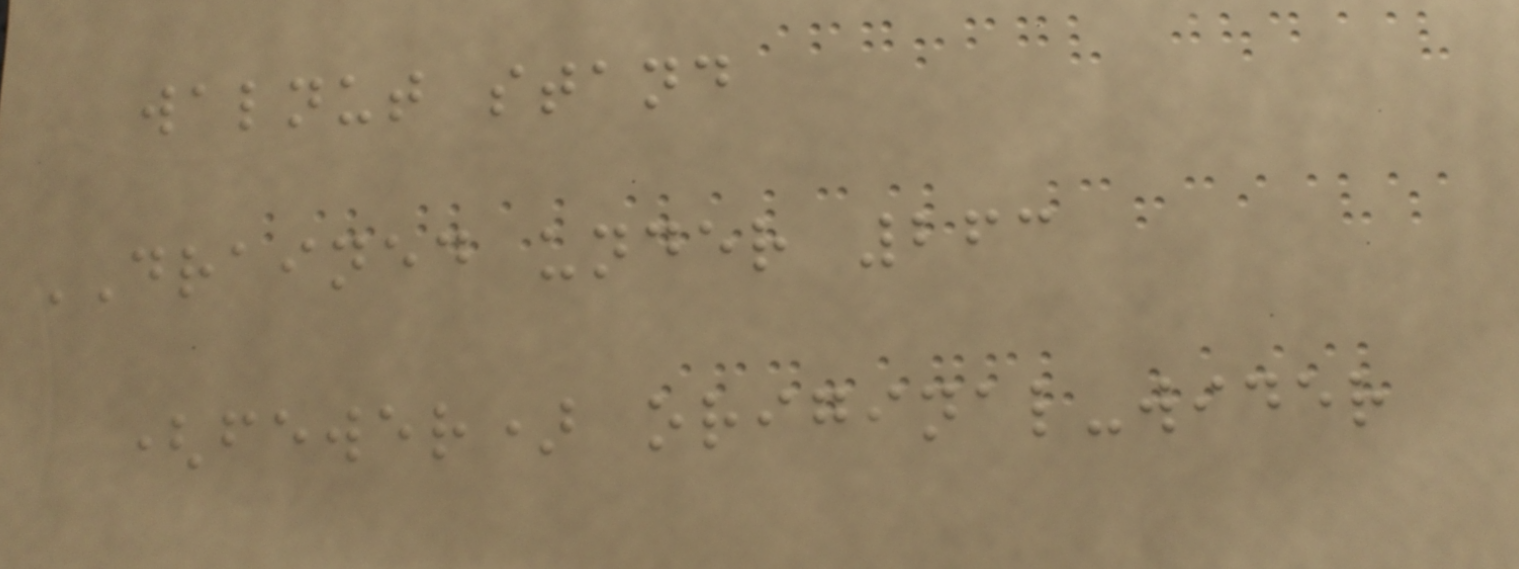walnut stand
DRAINED under 263
(fewer) original-wider
